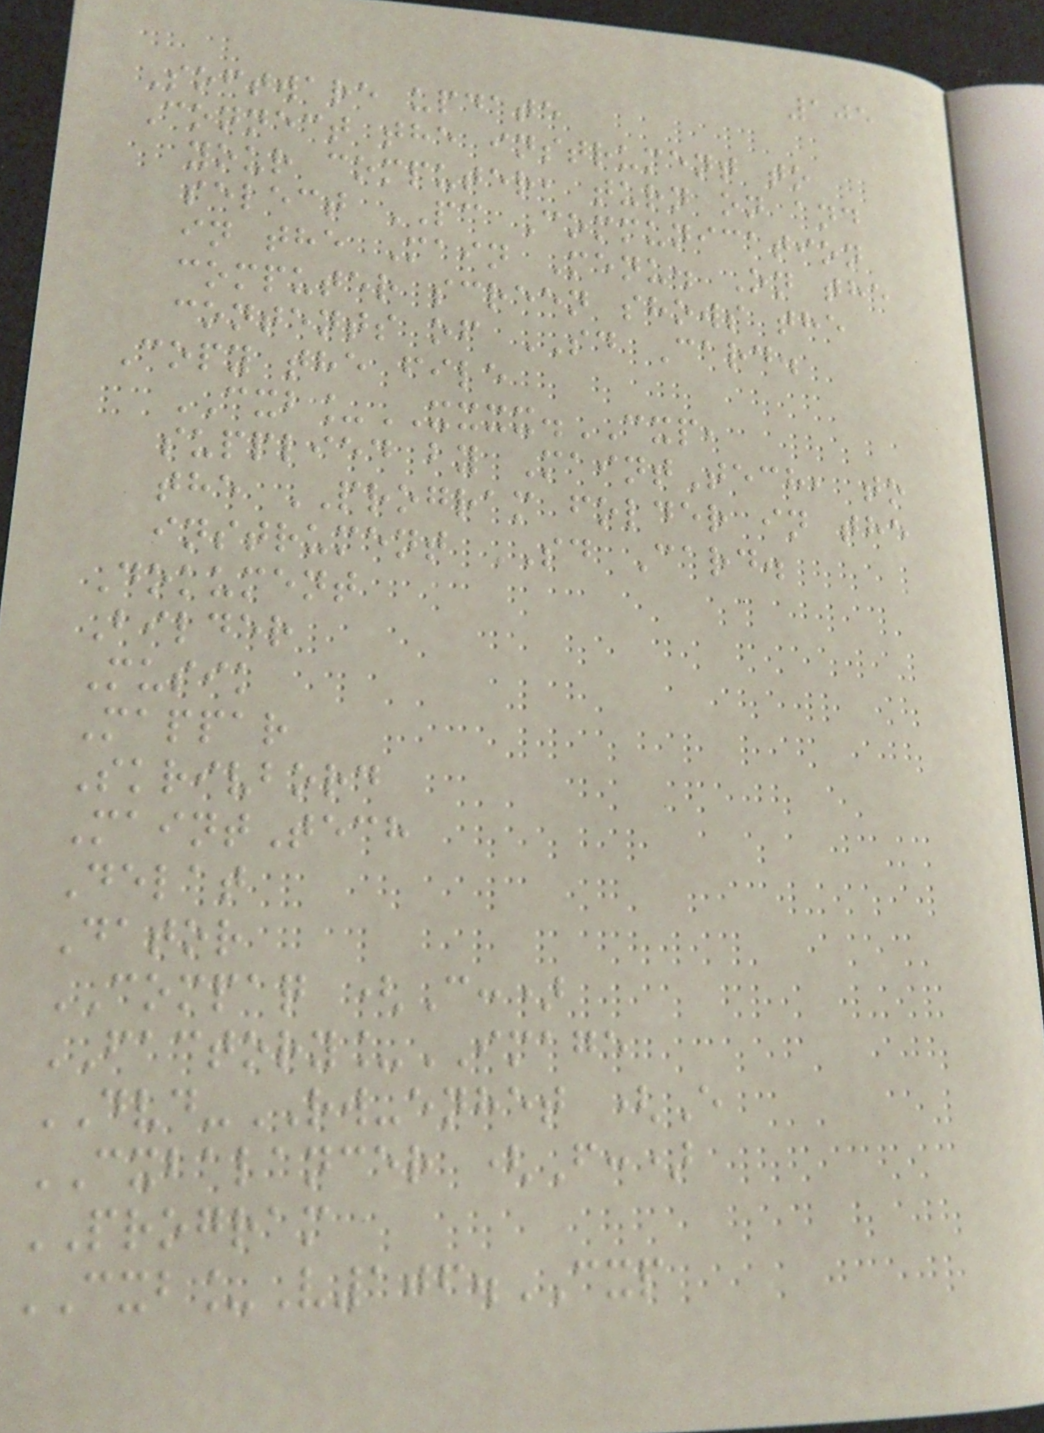105
Software update
Connect the instrument to
your computer, turn on and
select PC Communication
in the Main Menu. On the
computer screen shows the
contents of SD Card.
Copy the file
CXB_XXXX.CXP,
supplied by MaintTech, to
the PROGRAM folder in the
instrument SD Card.
Dokument
Bilder
Musik
Mappar
Skrivbord
MaintTech
Delat
Dator
COMPAQ (C:)
FACTORY_IMAGE
DVD-RW-enhet (E
CXBALANCER (F:)
PROGRAM
CXB_V106.CXP
